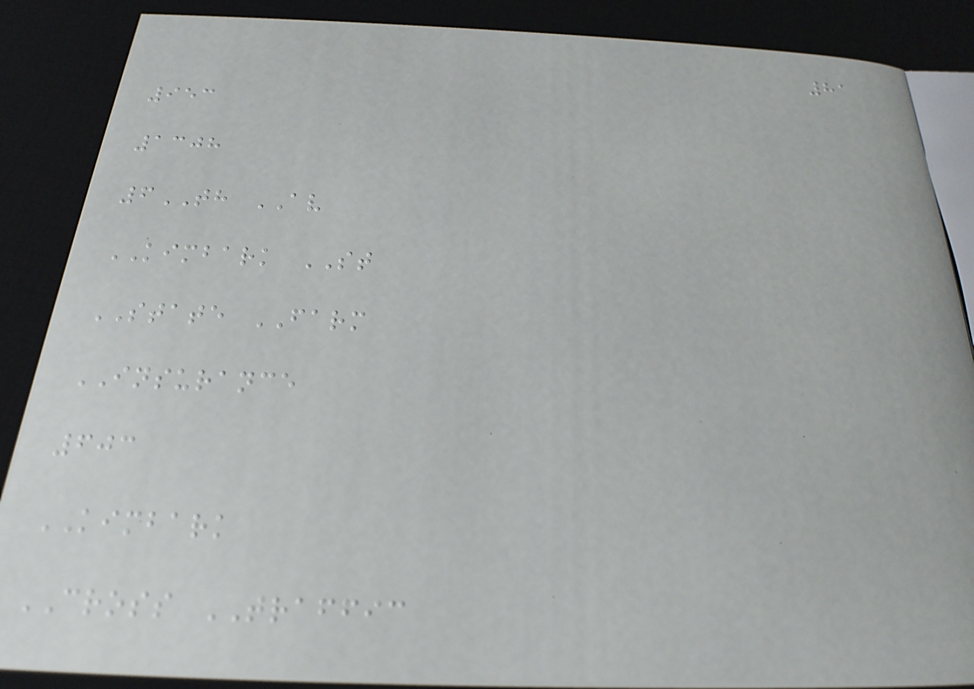81
953
1308
6TH AV
KIMBARK ST
STATE FARM
INSURANCE
603
KIMBARK
CROSS TRAFFIC
